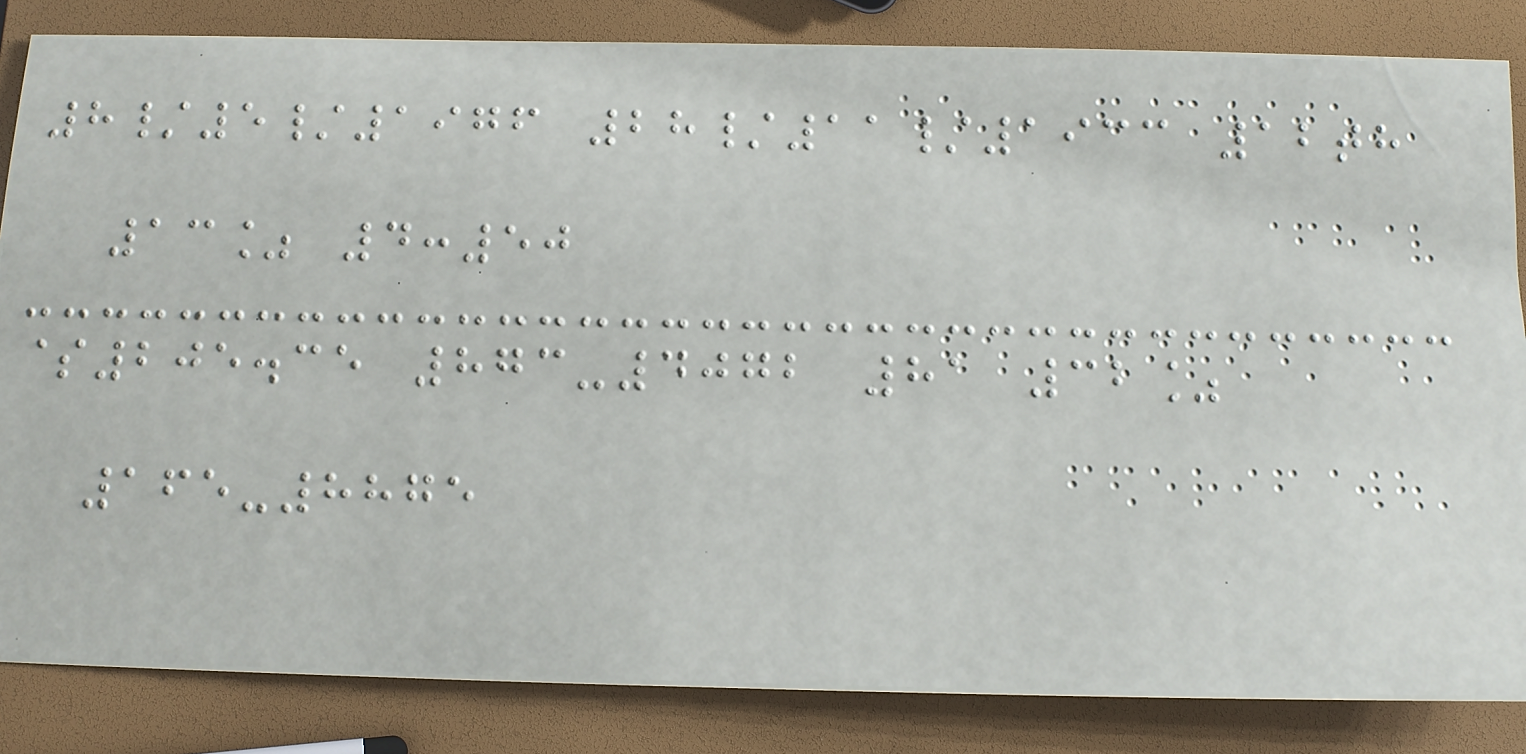8/5/1976 28/11/1933 12th
13% 4:50
$205.35 873-4072 81 32%
165-8875
